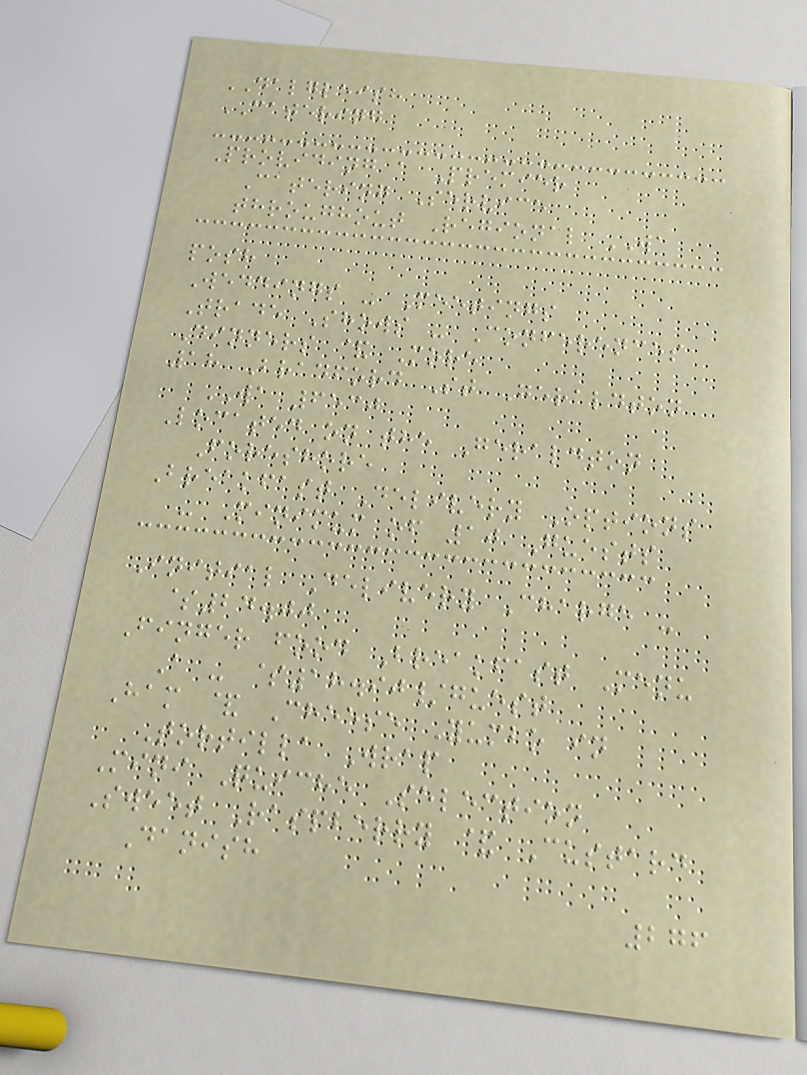DALGLEISH
CATERING
Providing a Premier
Catering Service
throughout Regional WA
posh
Weddings - Meetings
Trade Shows - Conferences
Dinners & More
18 Bradford St Geraldton
WA 6530
Located on the Geraldton
Foreshore
Breakfast Delivery Options
- Minimum of 10 Guests
Initial Delivery Charge -
$24.00
Finger food Breakfast Menu
A - $18.90/guest
Ham & Cheese Yumbo in
Tortilla Wrap
Mini Quiche Selection
Sweet Raspberry & Custard
Danish
276
